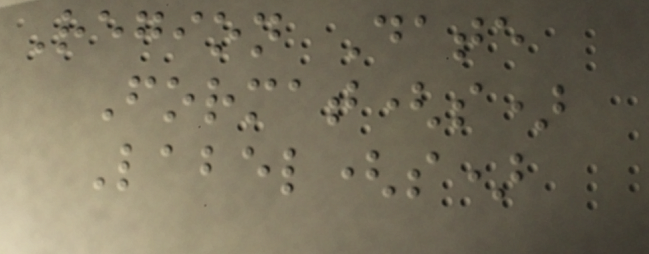Region Date
Format(s)
Label(s)
